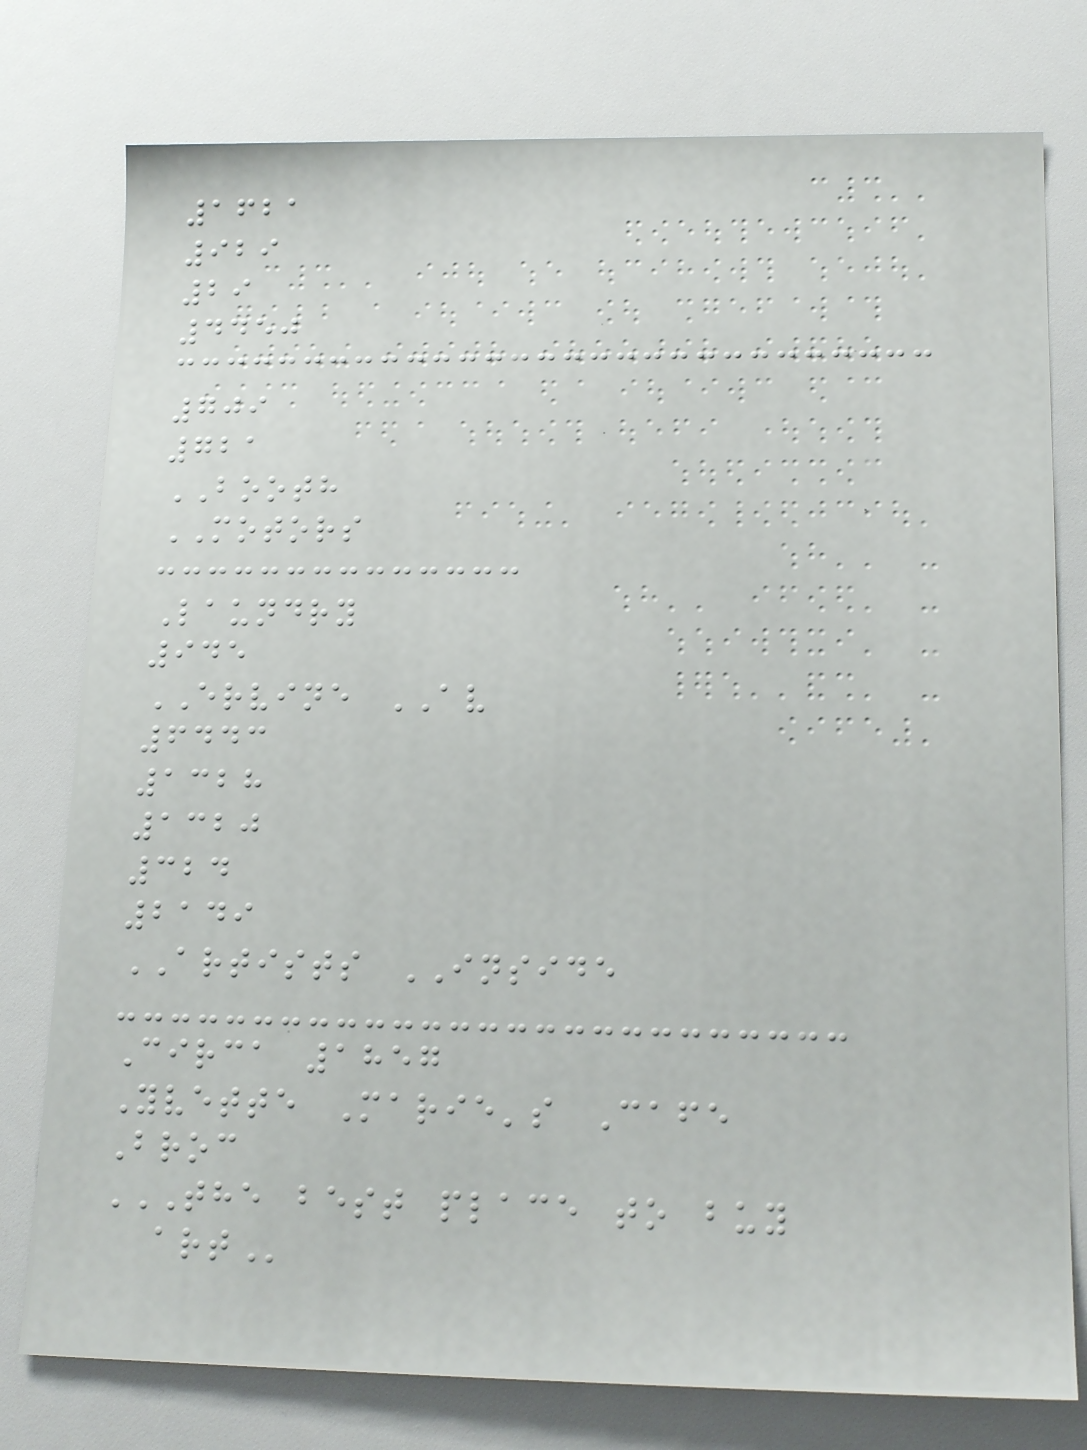1621
929
29
4450
709
721
BOOTH
MOTORS
Laundry
945
ERVINE AV
6443
1328
1320
324
2149
ARTISTS INSIDE
Circa 1857
Yvette Marie's Cafe
Broc
THE BEST PLACE TO BUY
ART
